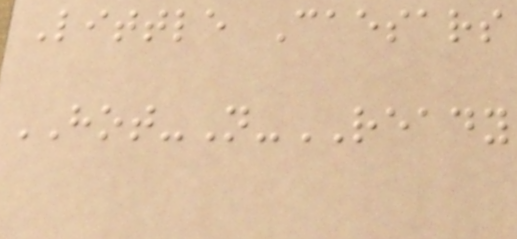Little Caesars
HOT-N-READY
